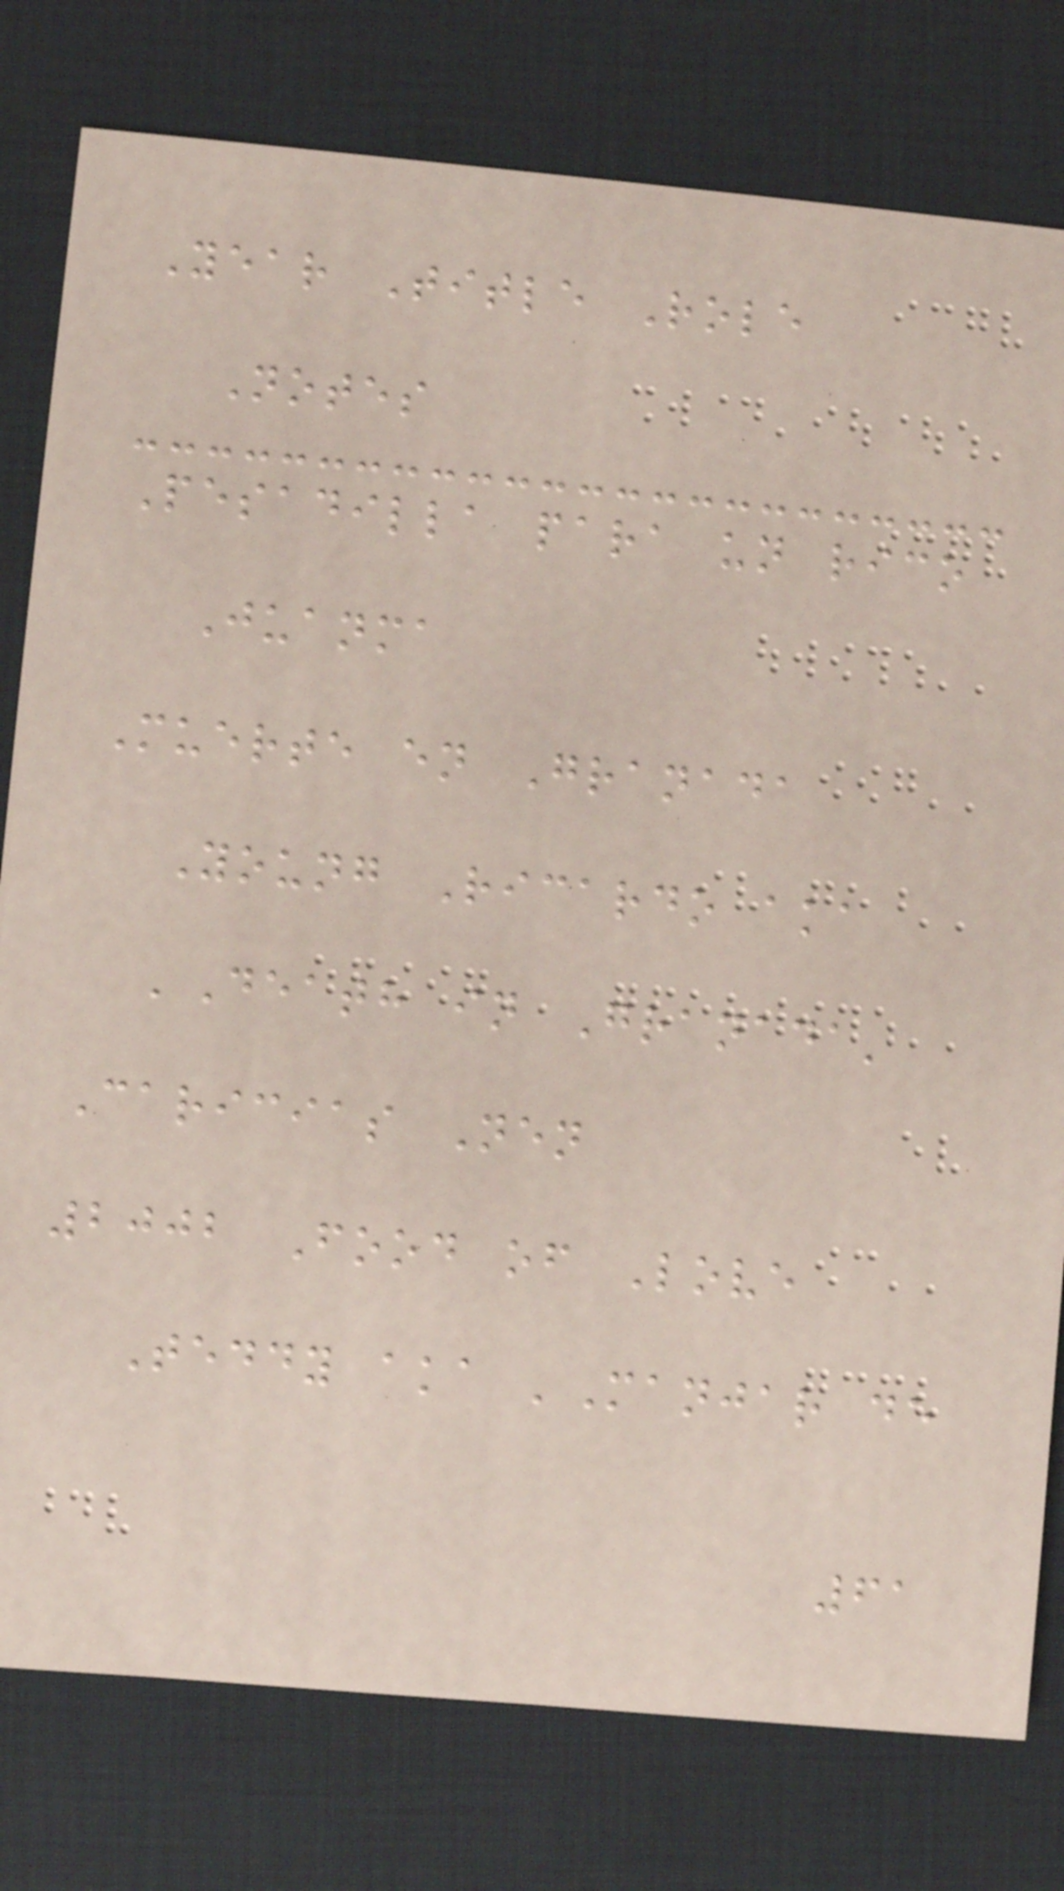Year Title Role
Notes
Pesadilla para un rico
Juanma
Muerte en Granada
Young Ricardo aka
'Death in Granada'
Caricias Nen
2002 Food of Love
Teddy aka 'Manjar de
61
